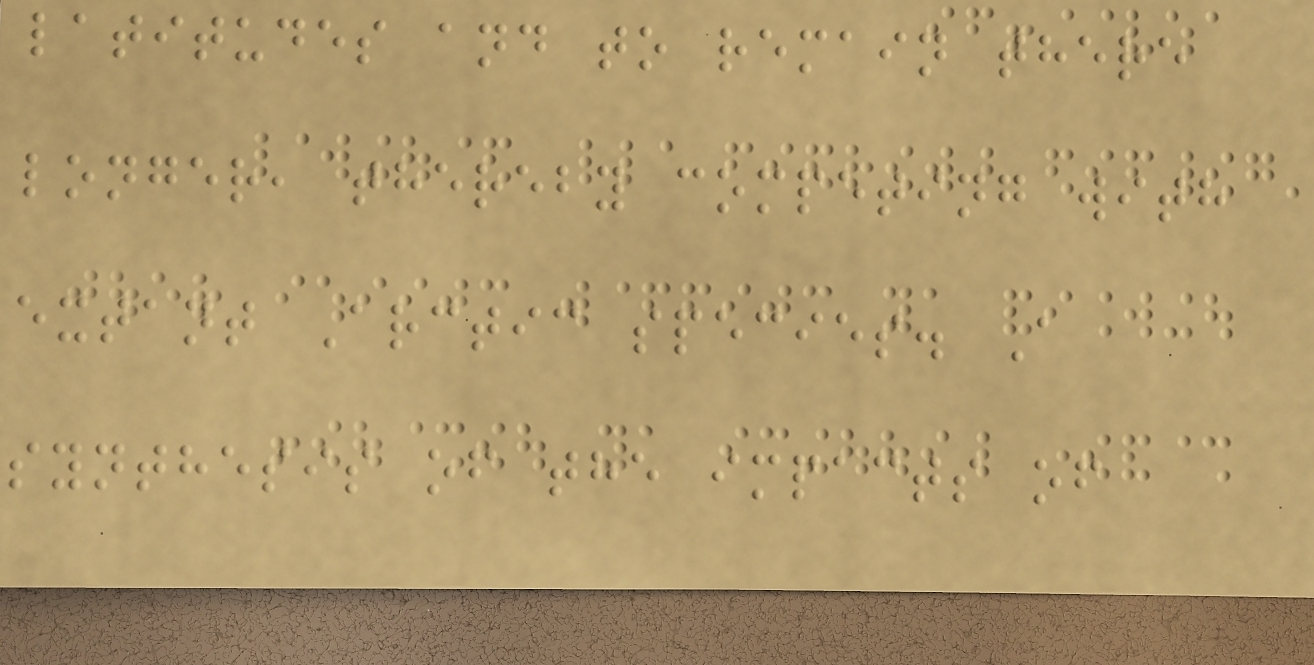latitudes and to remain there
longer, thereby competing with
extant Arctic species. A
synthesis of the impacts of
